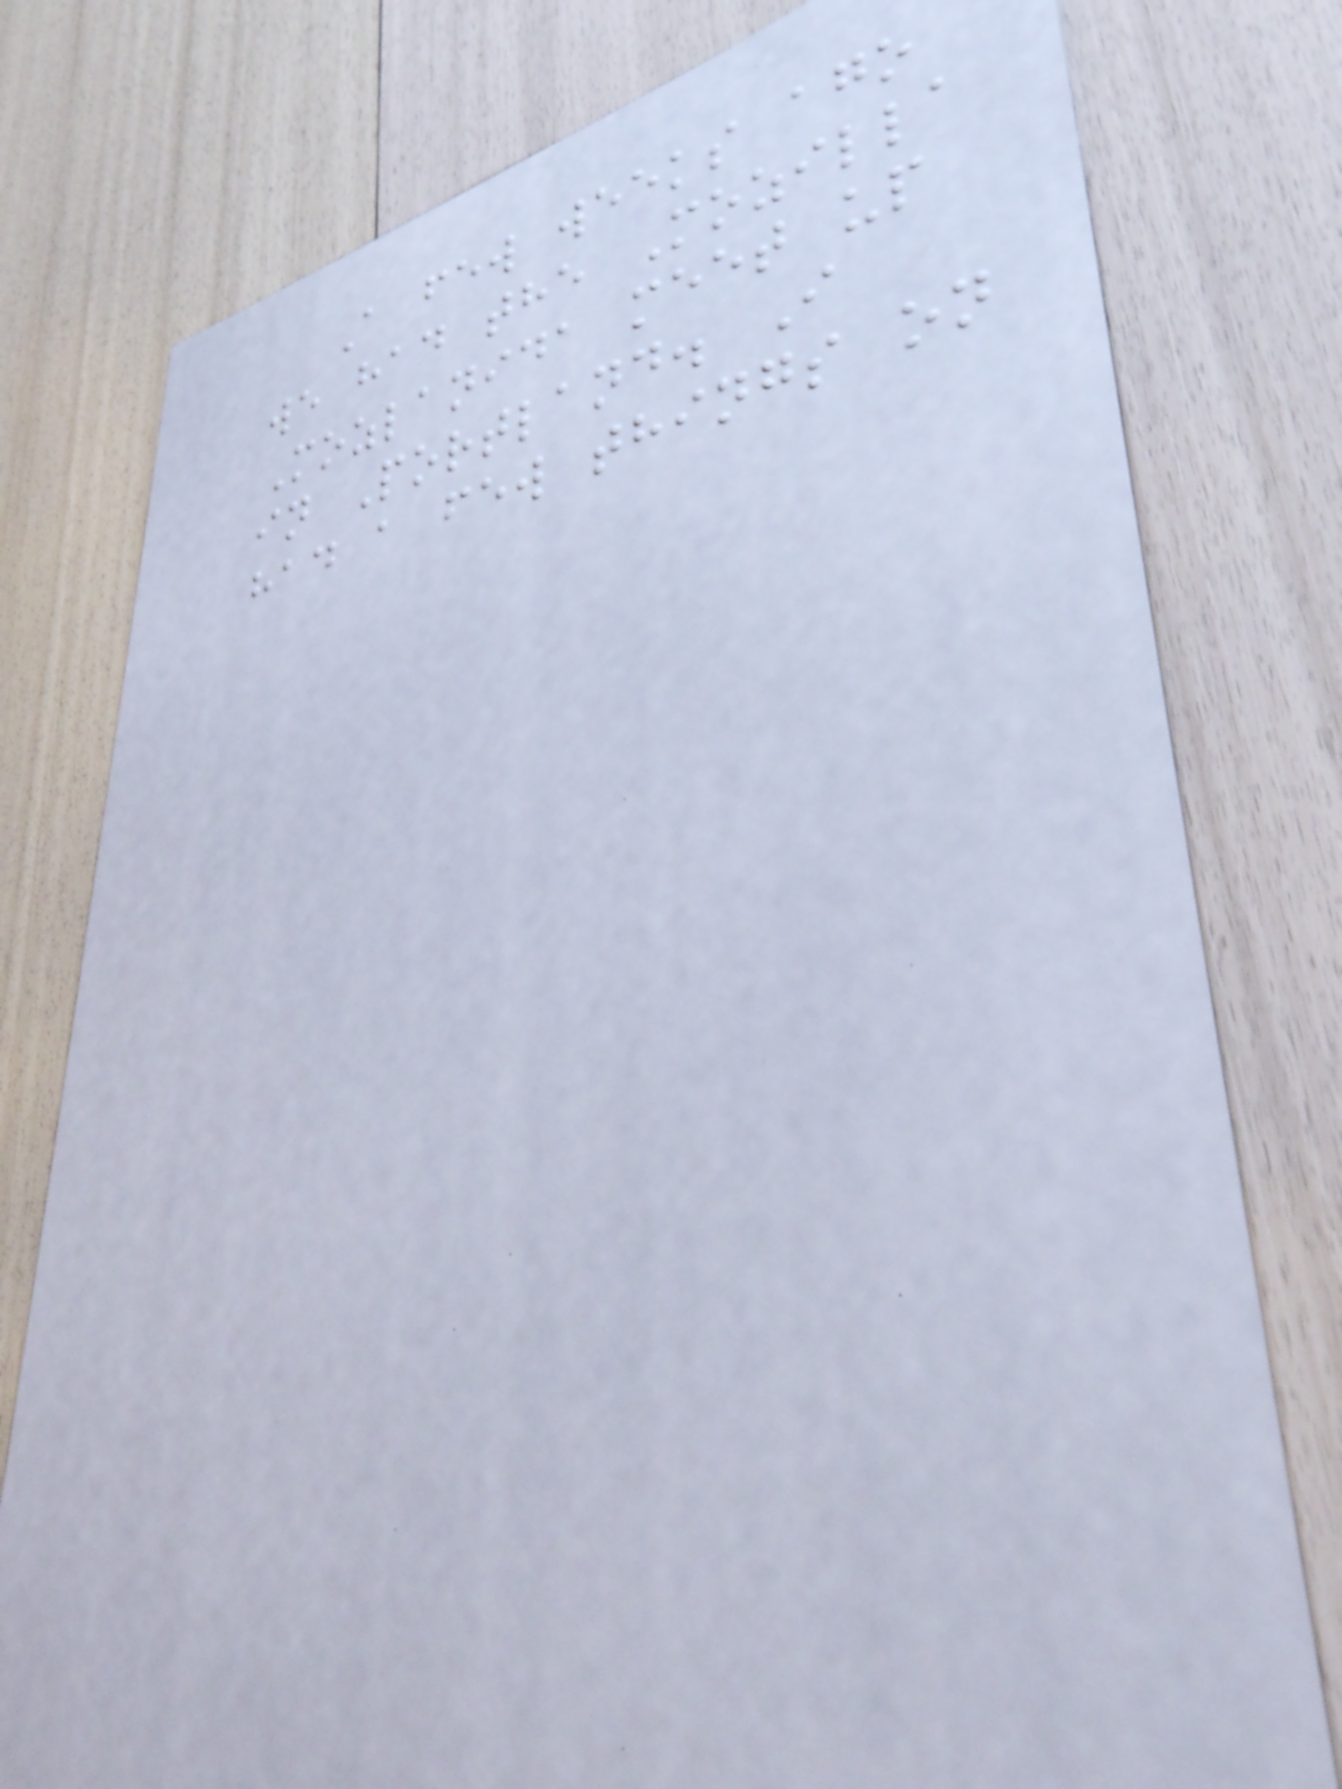A few weeks ago
we had the Mozilla
Mozlanida meet up
in Portland. I
had a few things on
